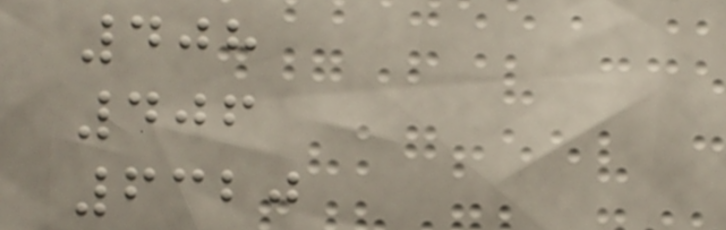408
406
6320
